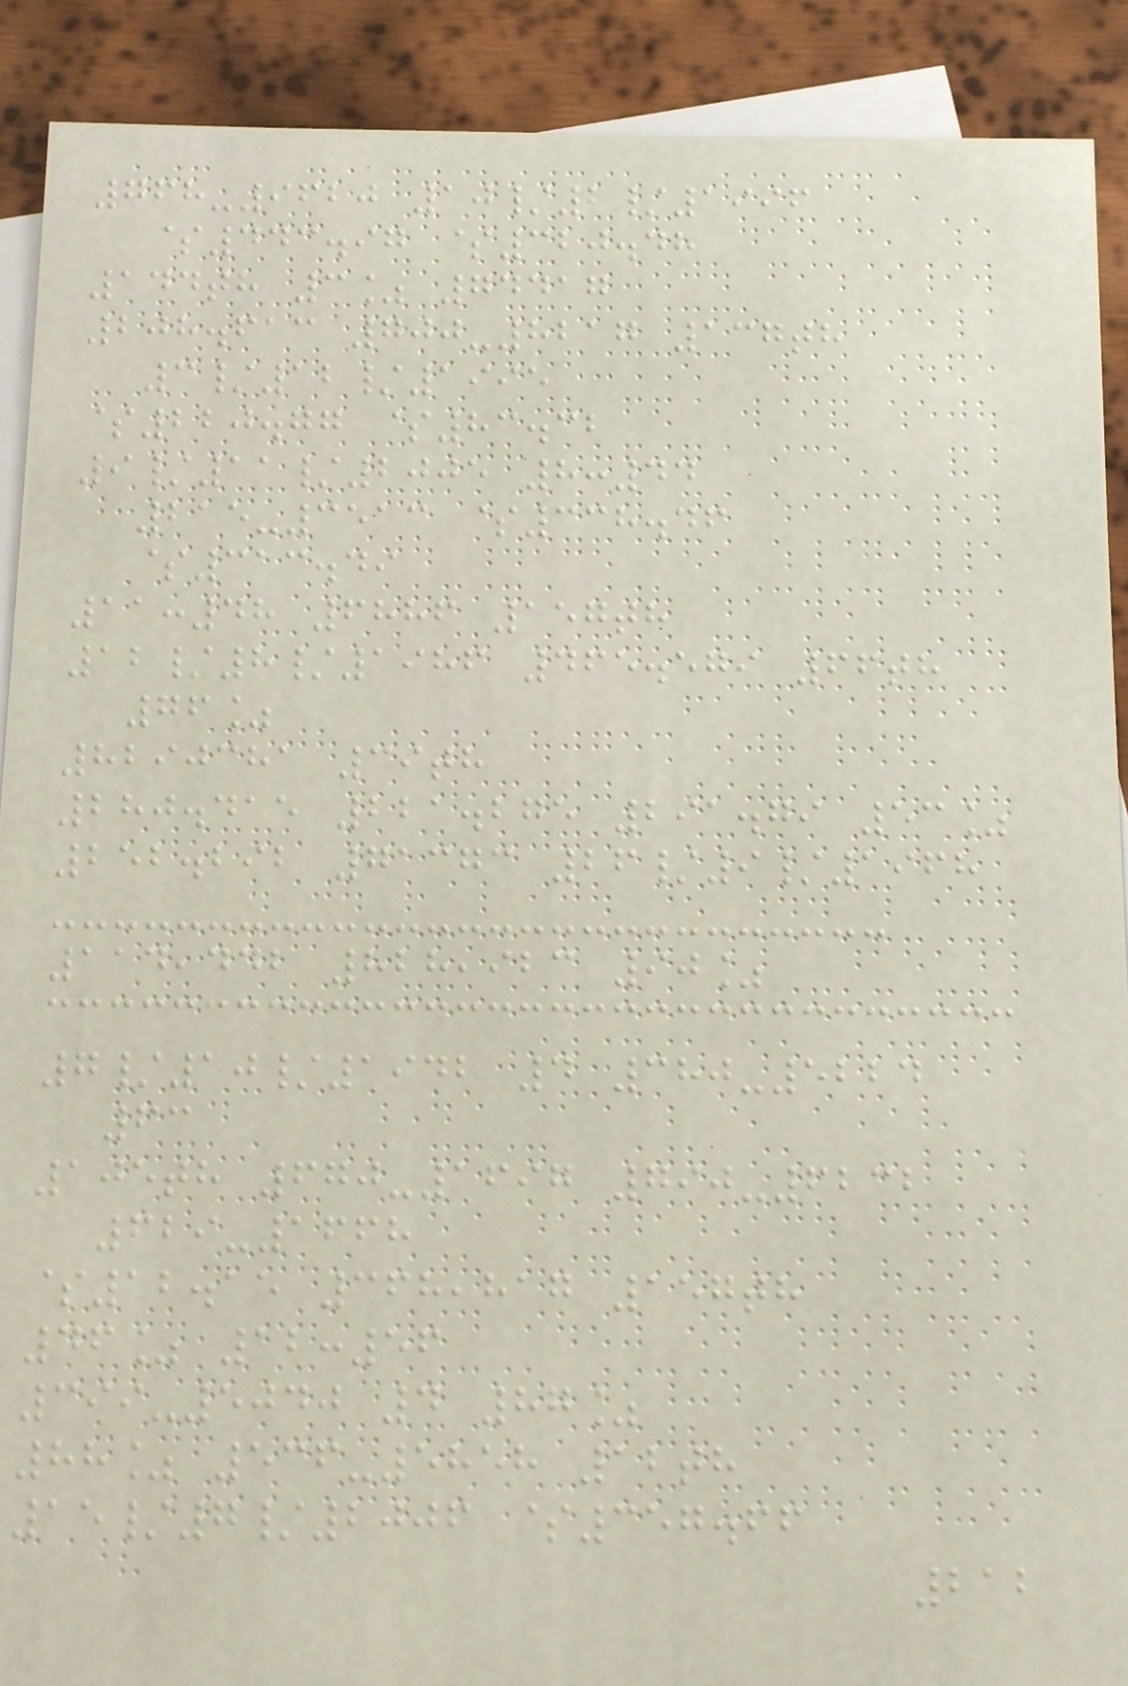768-9620 10/2/1996
$443.97 $320.48
144th 3% 74417
208.613 700-8217 137th
3/12/1995
$220.77 $83.32
9/11/2005 8:44
215-3513 $338.46
$313.49
11:48 6886 157th
12/8/1986 465.579 66th
76%
8290381 39th
280.415 221.275 291.79 53%
252.292 71373 26/9/1968
114,442 828,923 90%
7/10/1942 4 380-5224
63
105th 670-1697 790-6232
629-1668
$12.15 368,817 157th
46% 12:56
399-5040 4 87%
88% 536-5858 12th
15/7/2006 $357.66
212
